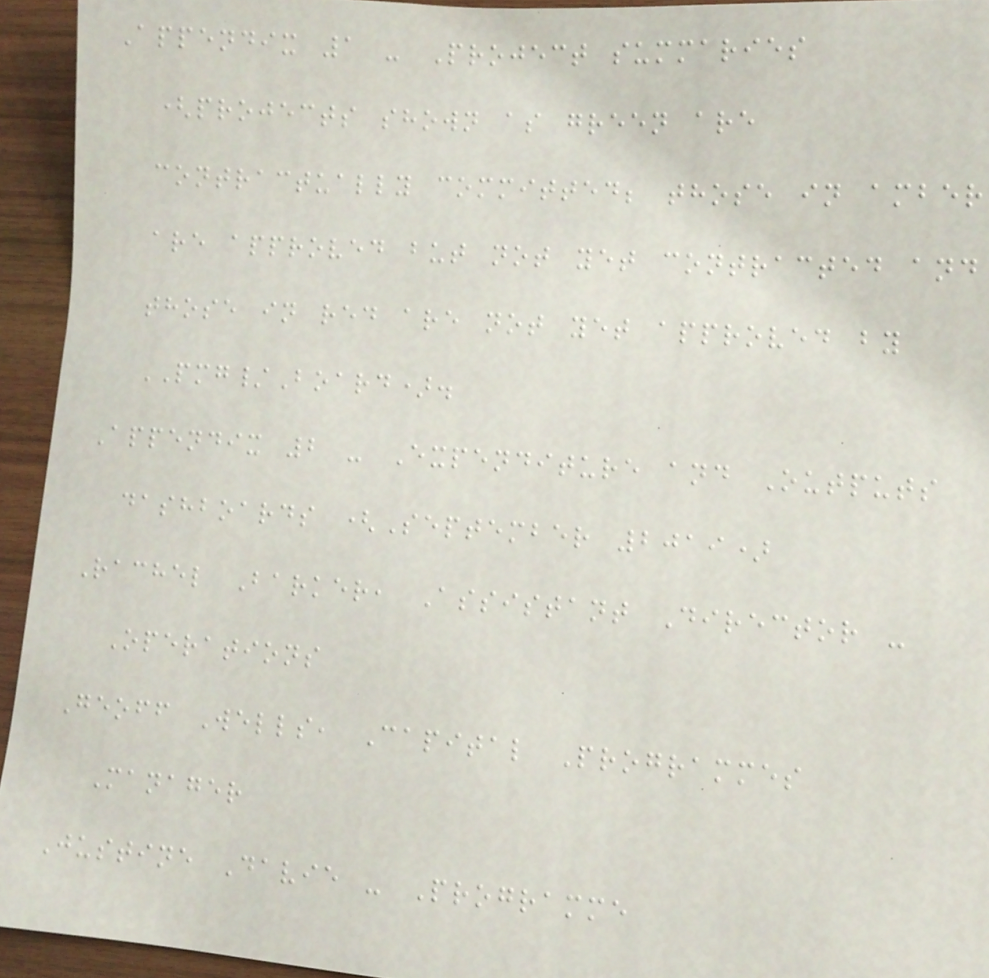Appendix 1 - Project summaries
(projects shown as green are
contractually committed; those in amber
are approved but not yet contracted and
those in red are not yet approved by
PMG/Board).
Appendix 2 - Expenditure and Outputs
dashboards (September 2019)
Rachel Barker, Assistant Director -
Operations
Geoff Wells, Capital Programmes
Manager
Justine Davie - Programme
